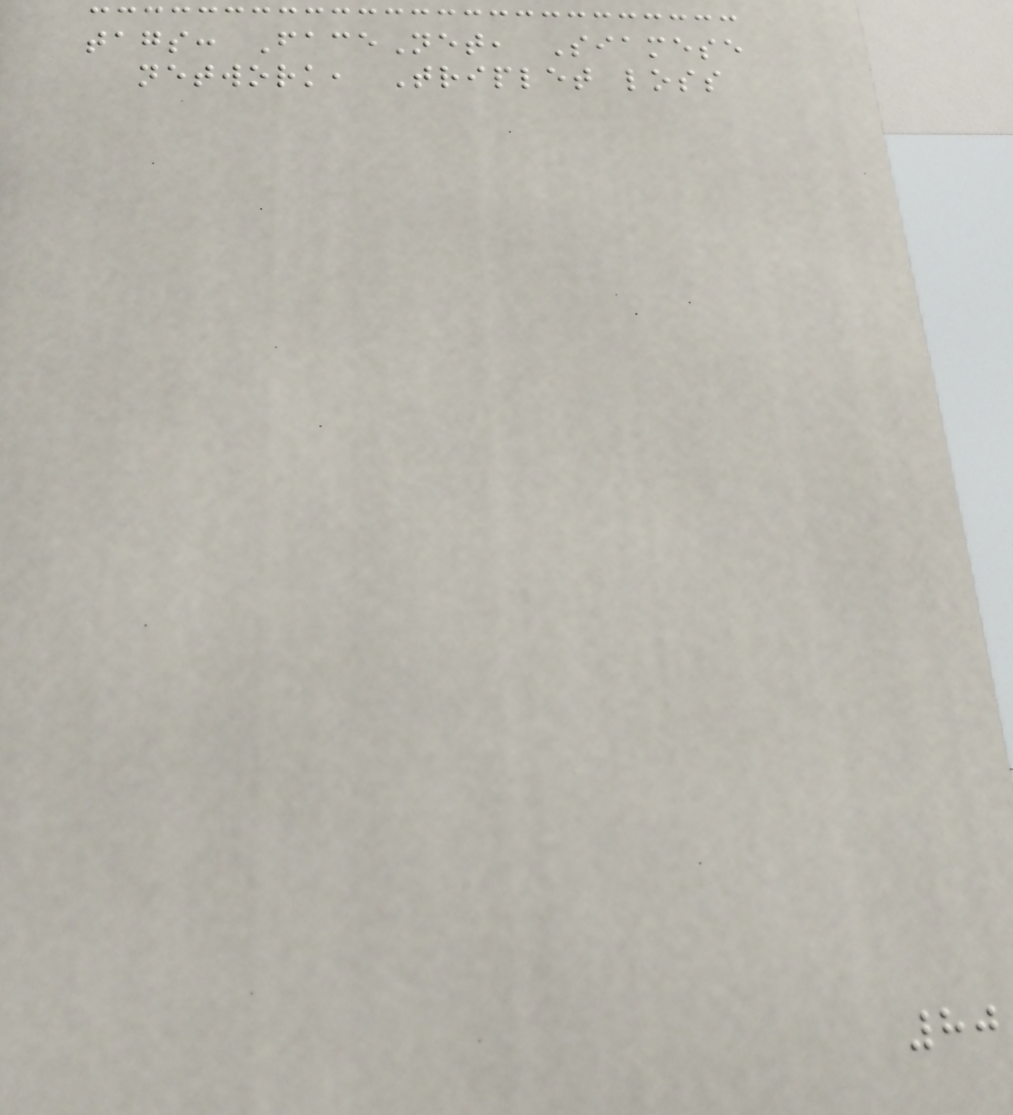tags: FaceNet, Siamese
network, Triplet loss
80
